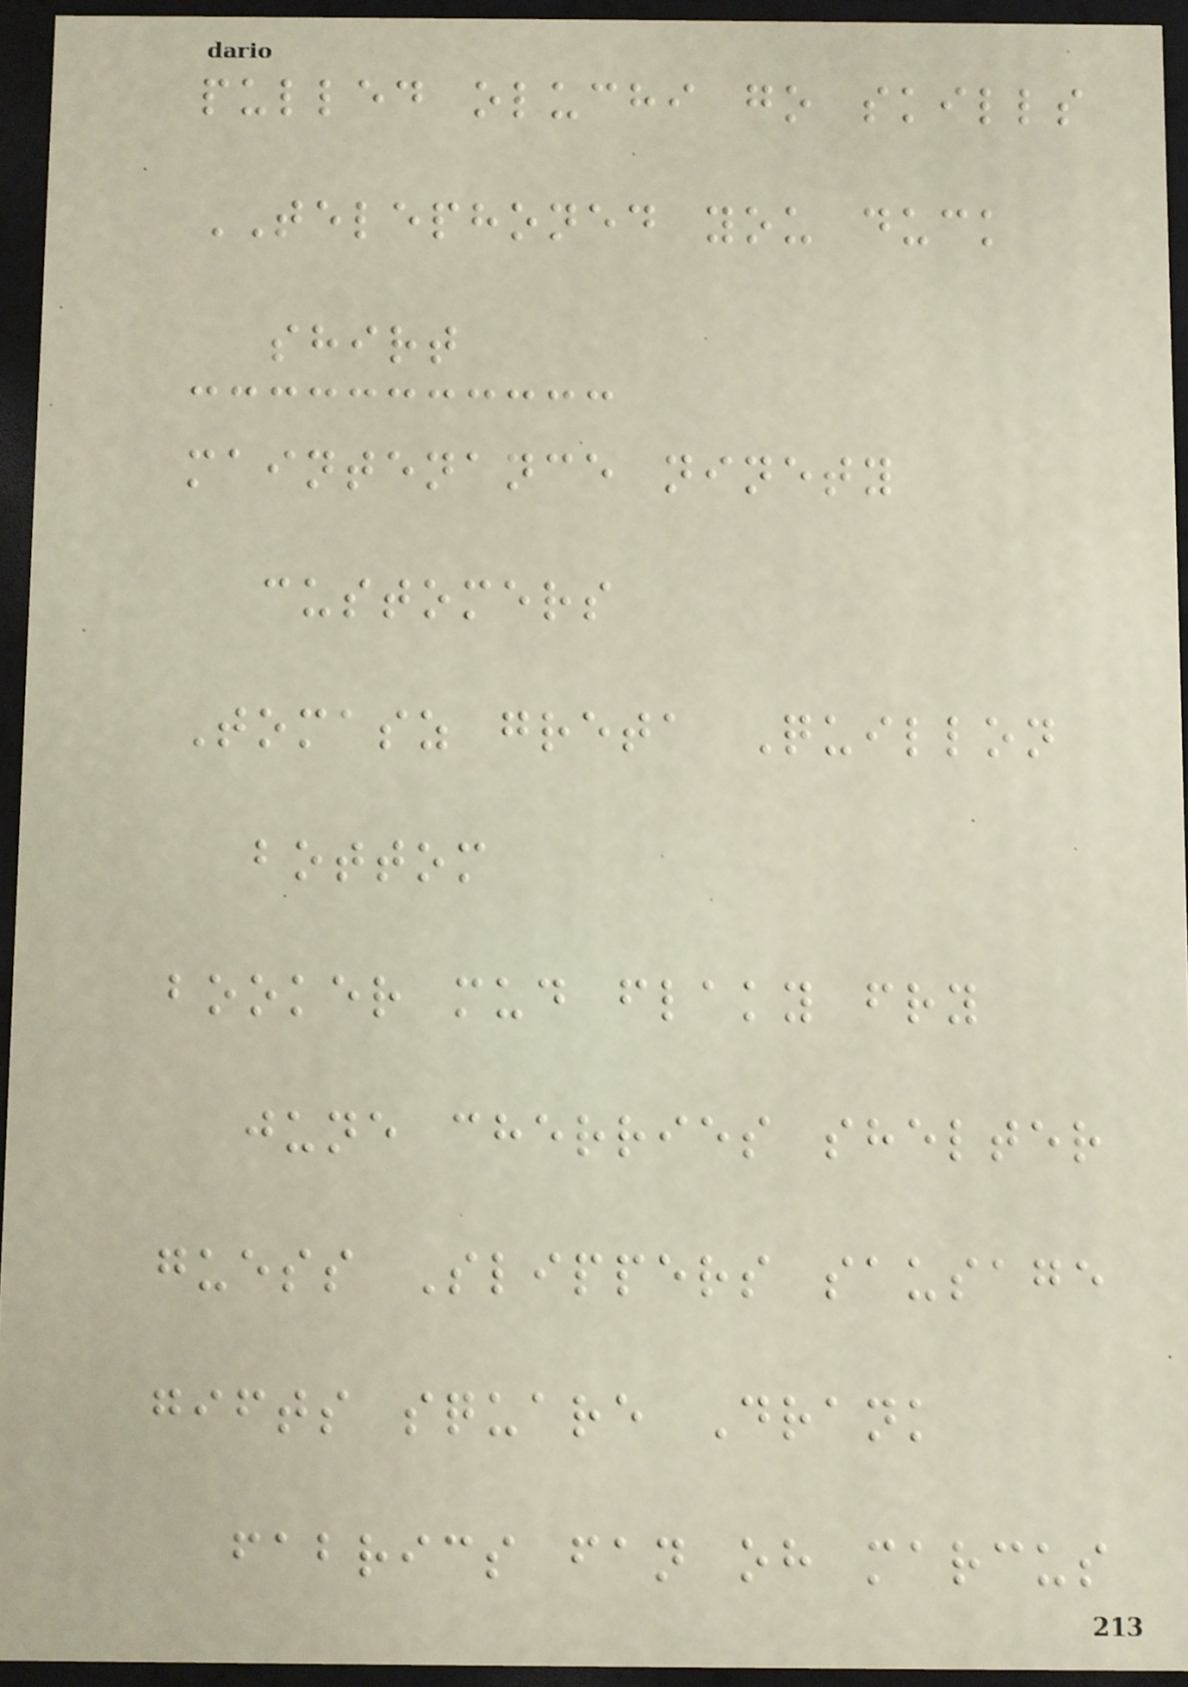pulled oluchi go skills
TELEPHONED you duck
shirt
maintenance ninety
customers
Tomasz greta Quillon
bottom
booker mud flaky fry
june cherries shelter
guess Slippers sausage
gifts square Drank
fabrics fan oh marcus
